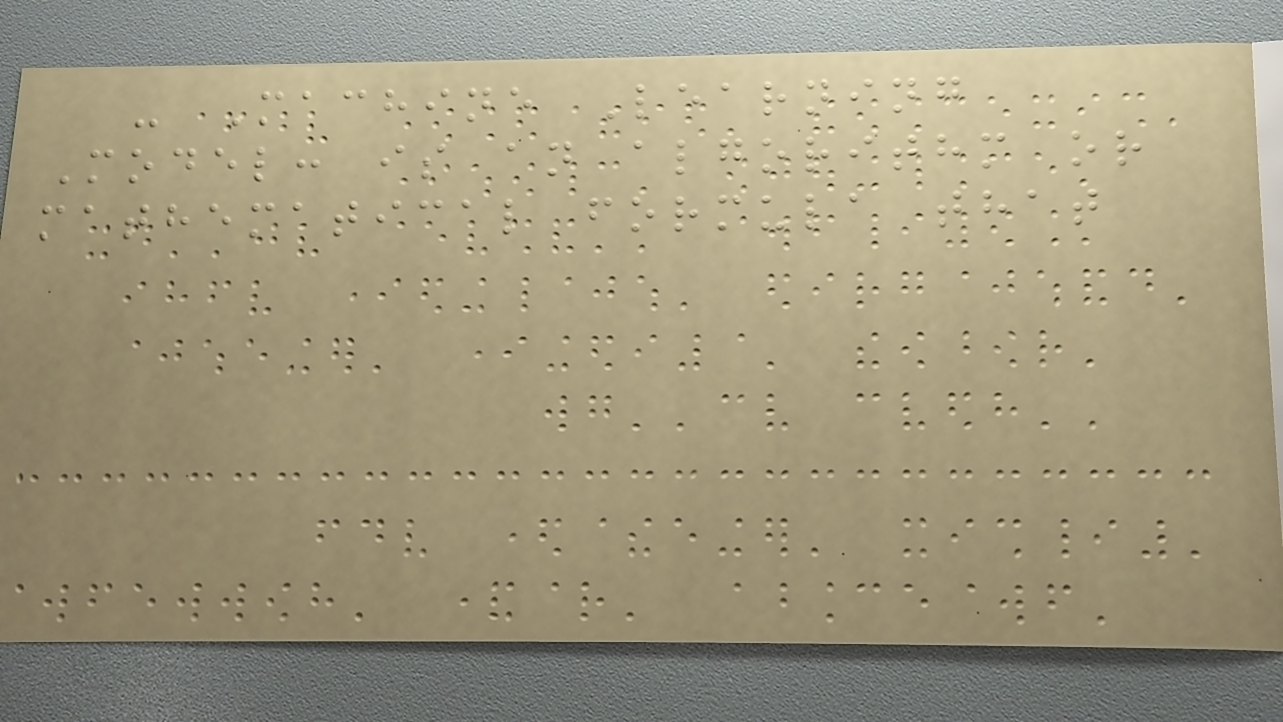- Machine Learning
Model: is an algorithm or
mathematical formula that
